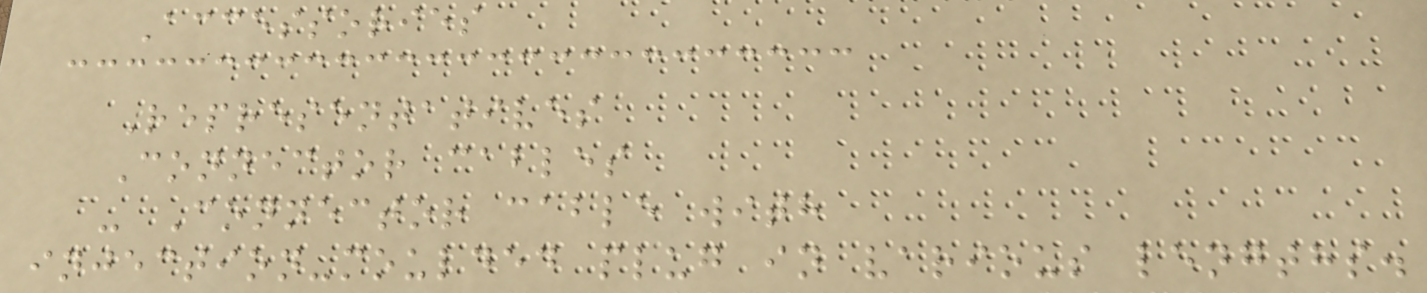Accessories
Representatives
Connector cables
- Connector cable with
injection-moulded plug in various lengths.
